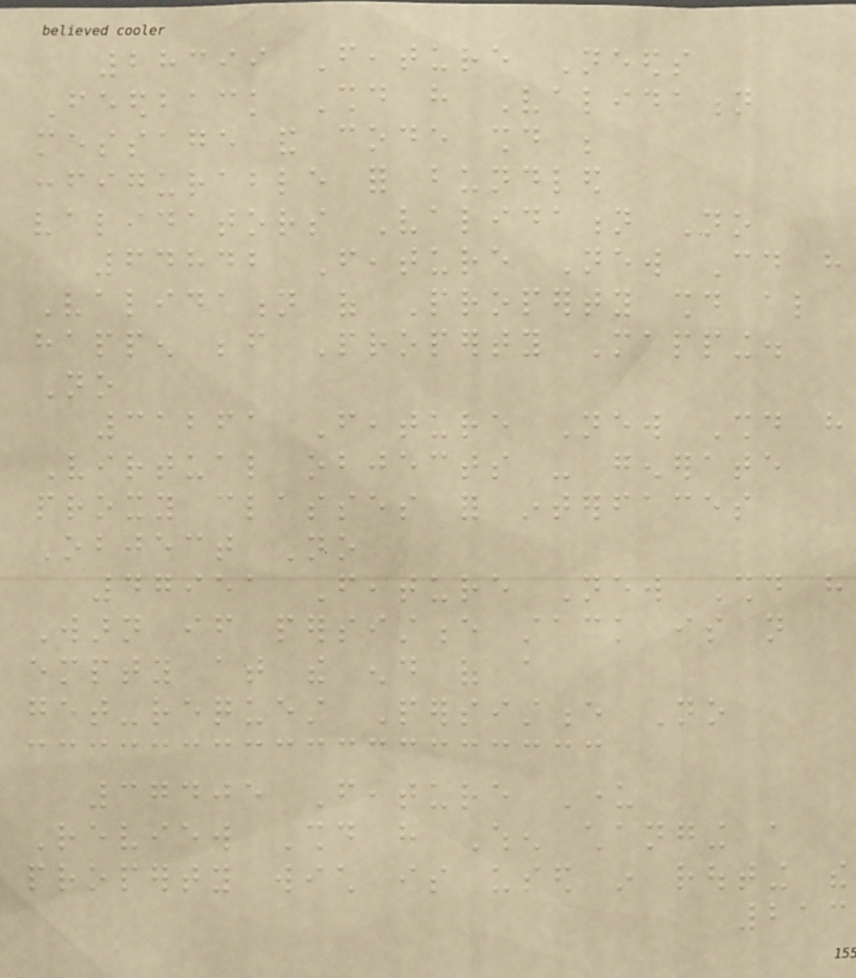28399 Feature Needs
Feedback Should have Validation
message and code should be
configurable for bundled
validators Validation No
64842 Feature New Could have
Validation of Property should also
happen before Property Mapping.
No
31261 Feature New Should have
Virtual objects - generate
proxy classes for interfaces
Object No
47951 Feature New Should have
Warn if persistence stack is not
empty at the end of a
get-request Persistence No
37405 Feature Under
Review Should have When changing a
property wich is used in routing the
213
